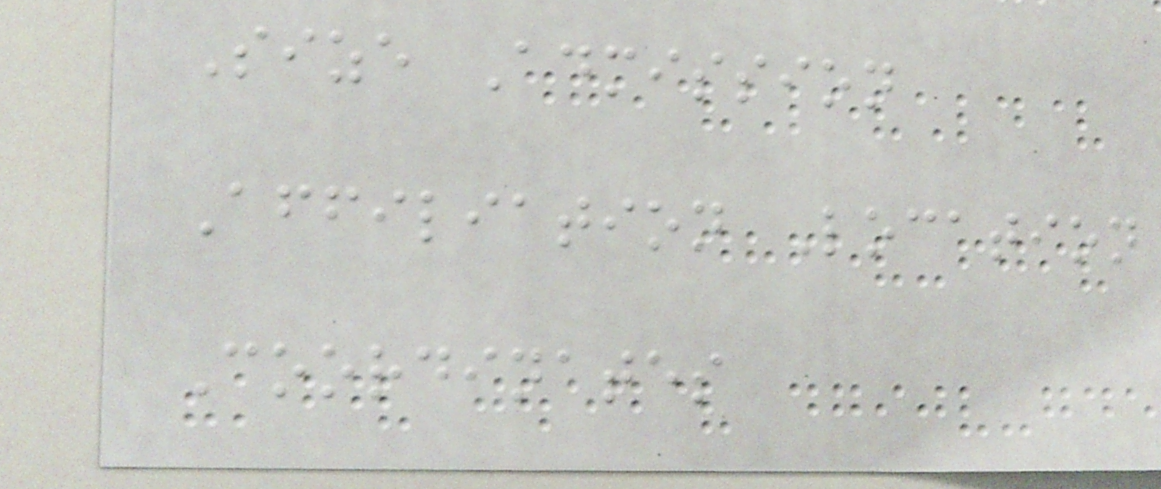Size Admission
Affiliation Location
Coordinates
